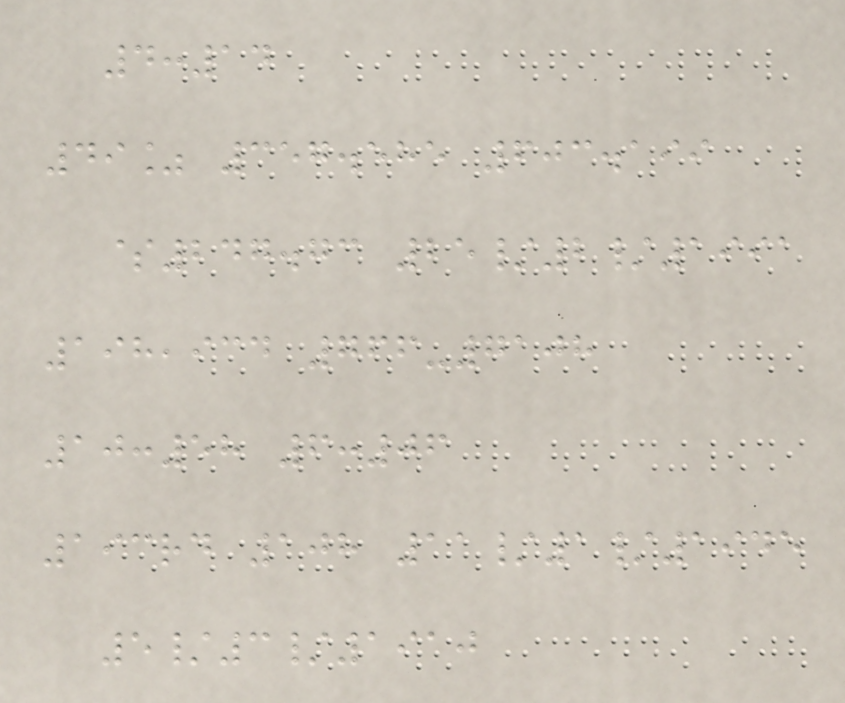4:14
49% 357.585 603.199
$247.73 25/2/1991
198,934 766-7108
10:58 6:06
193rd 108 11/1/1945
5/3/1910
